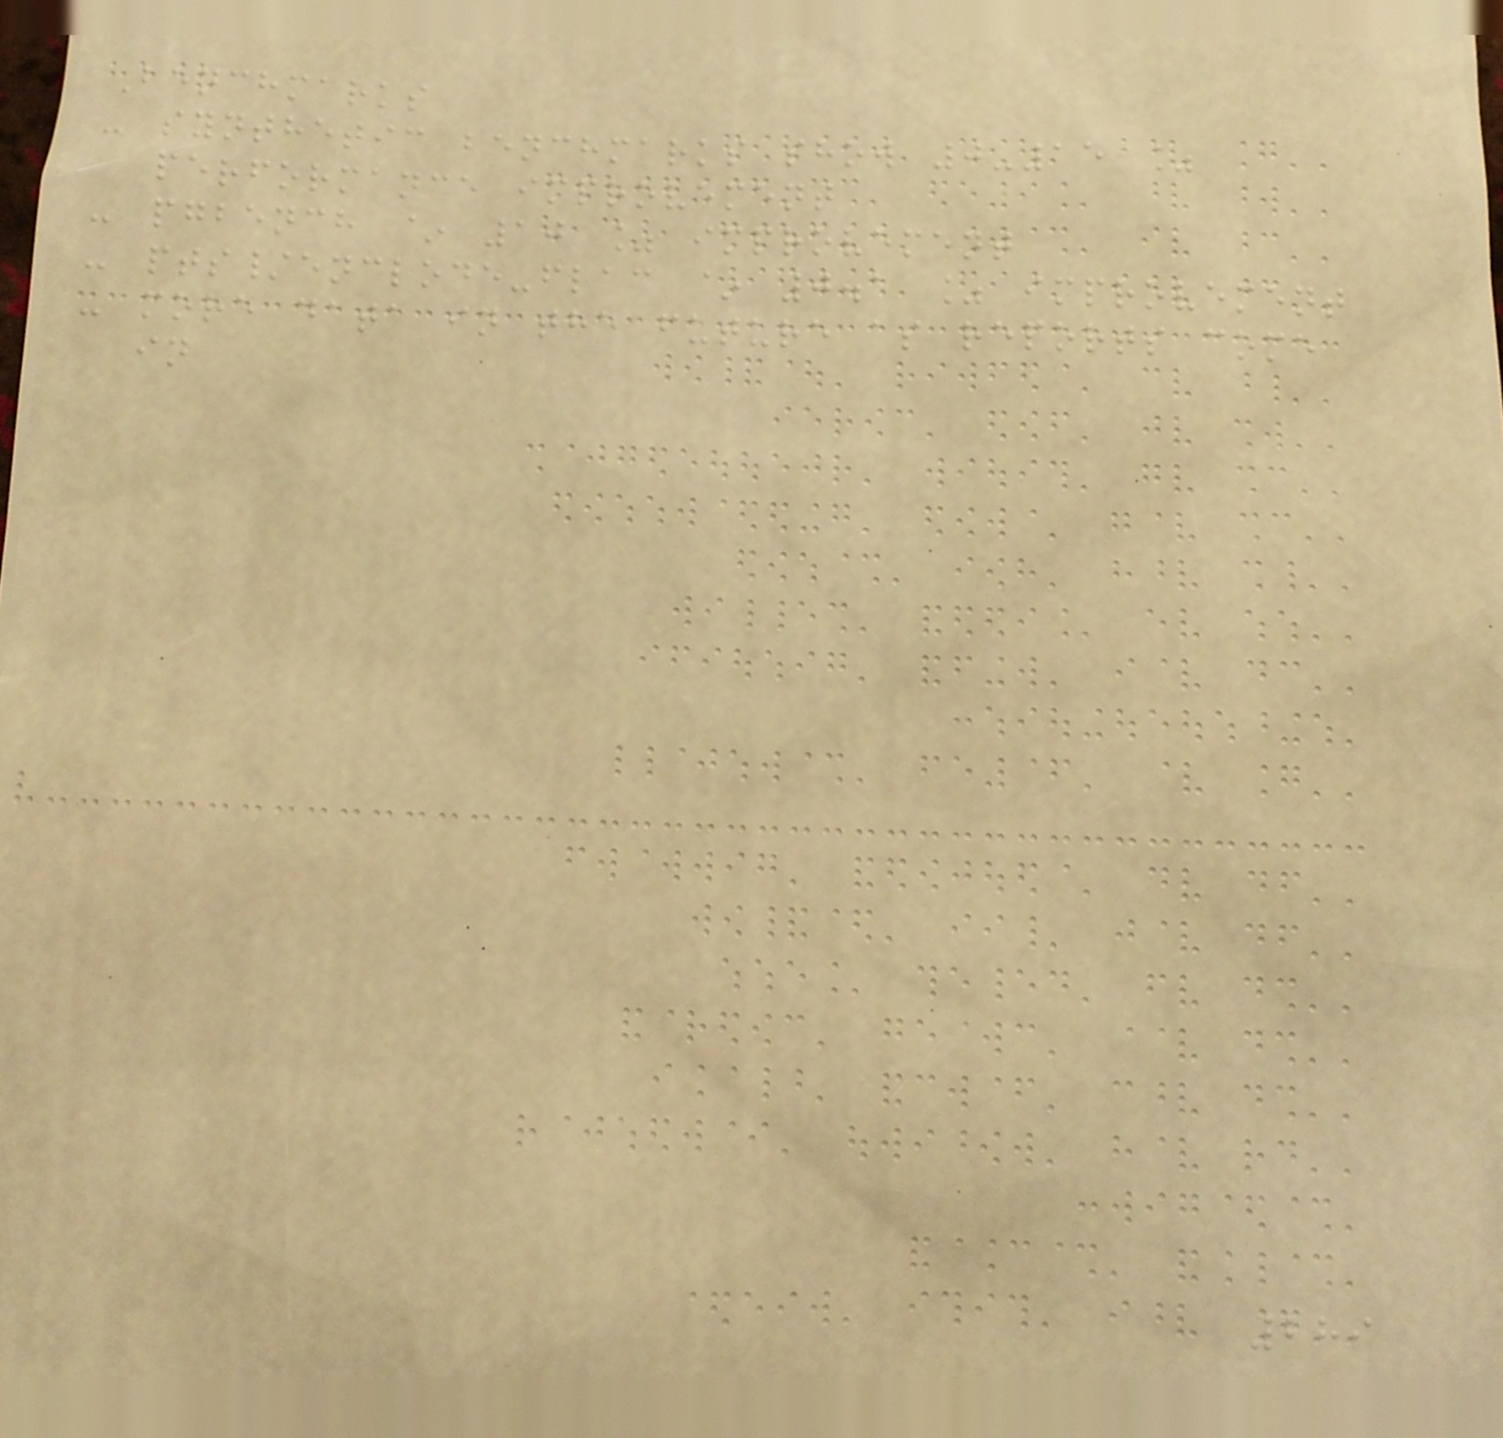Benchmarks
- synthetic benchmarks show 0-15 %
performance improvement
- pgbench ~ 10 % improvement
- pts/enclode-flac ~ 0.1 % improvement
- more data in the future as reports come
in
289
